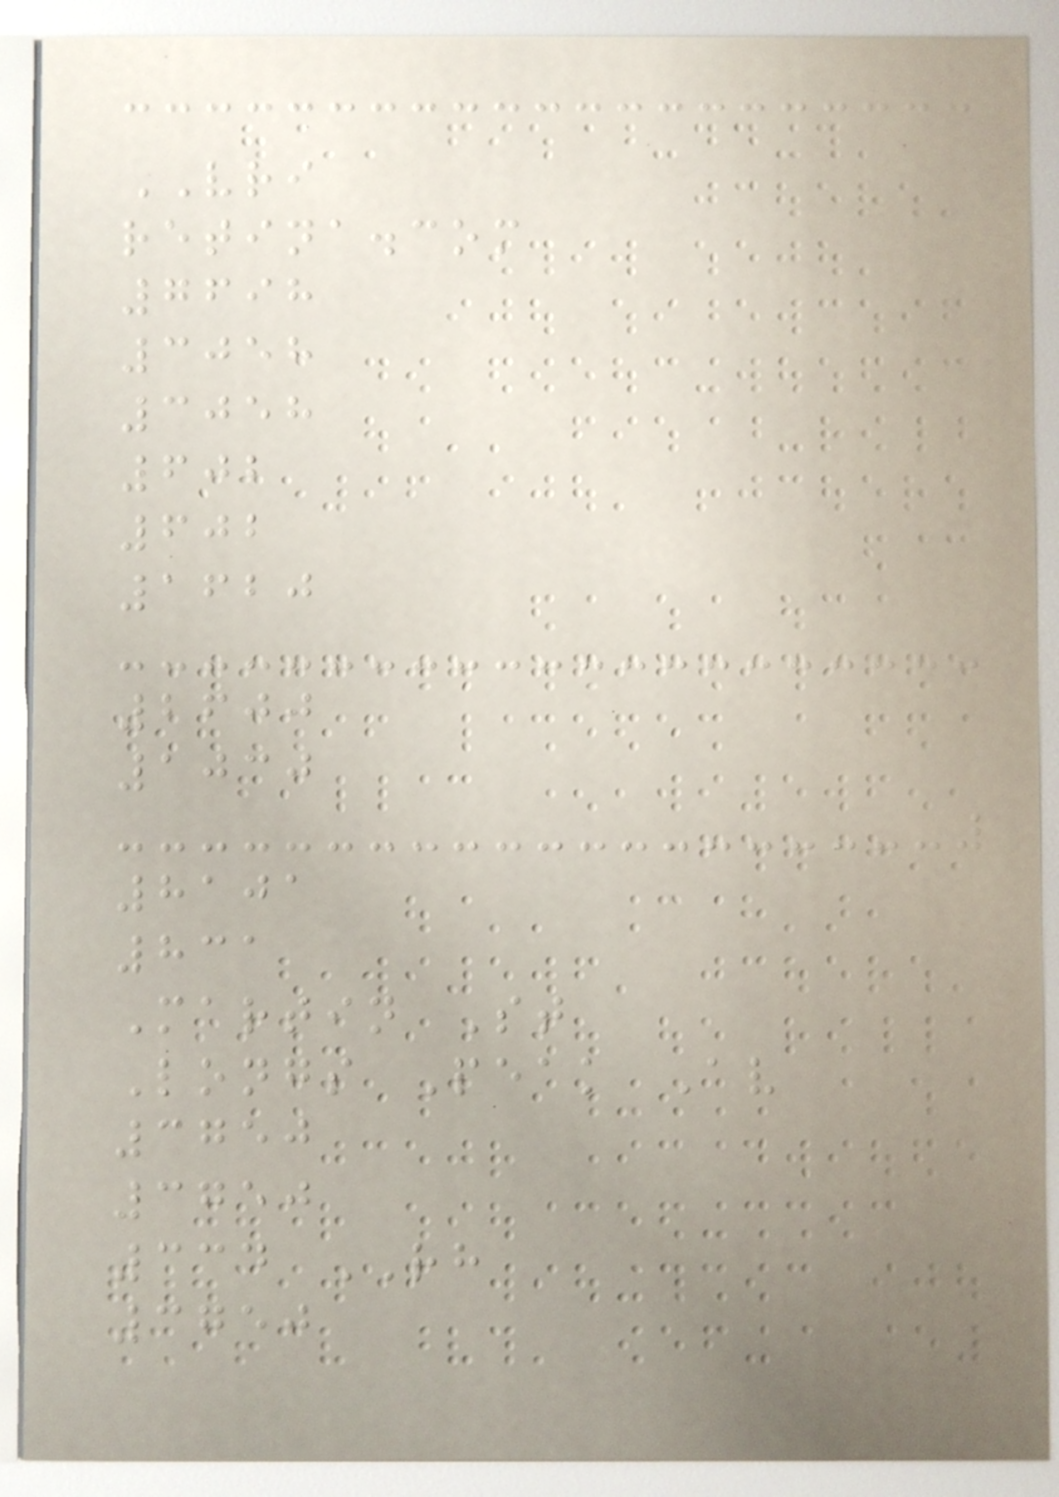VRI
retina.com
7698
3058
3058
602
602
1620
2600
1030
8101
831
Martin St
Longs Peak Av
3750
3750
334 RH
3750
